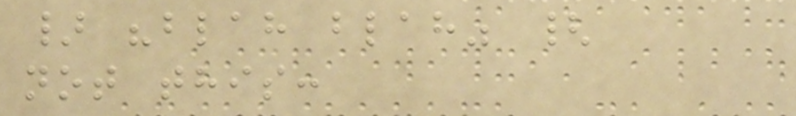} "blah blah" {
not this:
